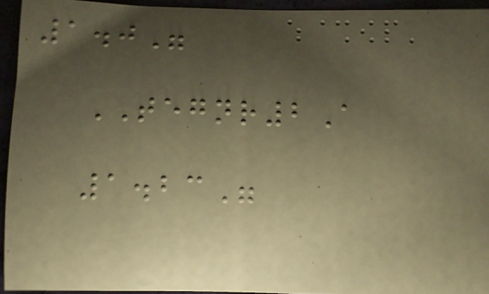1.0"
TEGNR2A
1.23"
